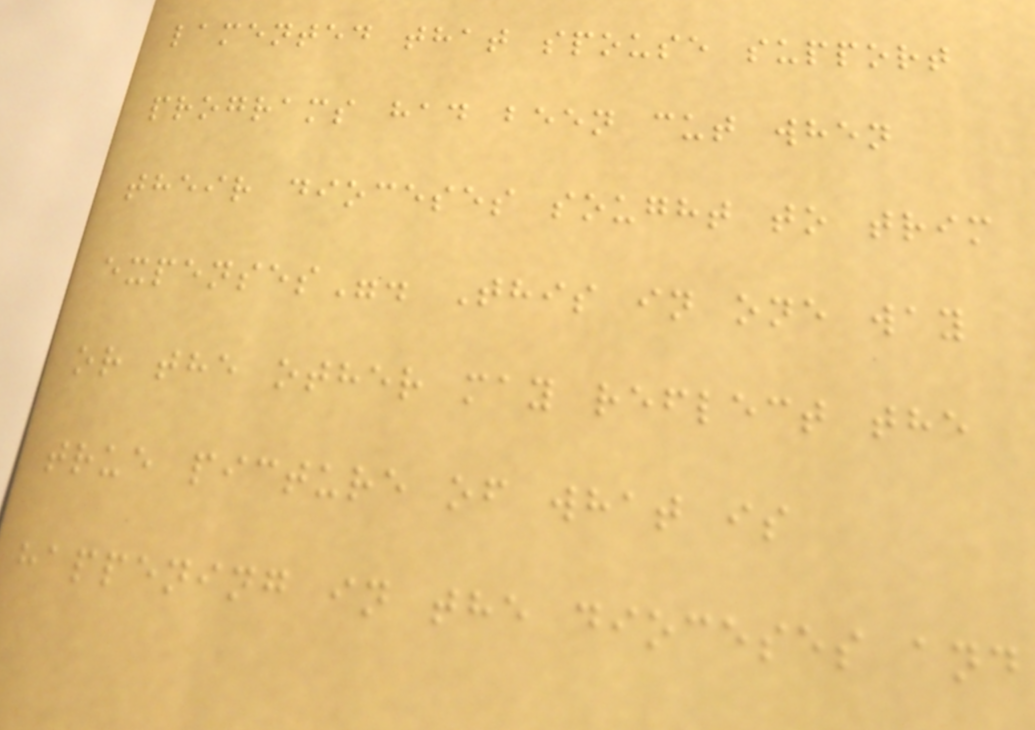lamented that spouse support
programs had been cut when
their dioceses sought to trim
expenses". This in one way
or the other may reflect the
true picture of what is
happening in the dioceses and
